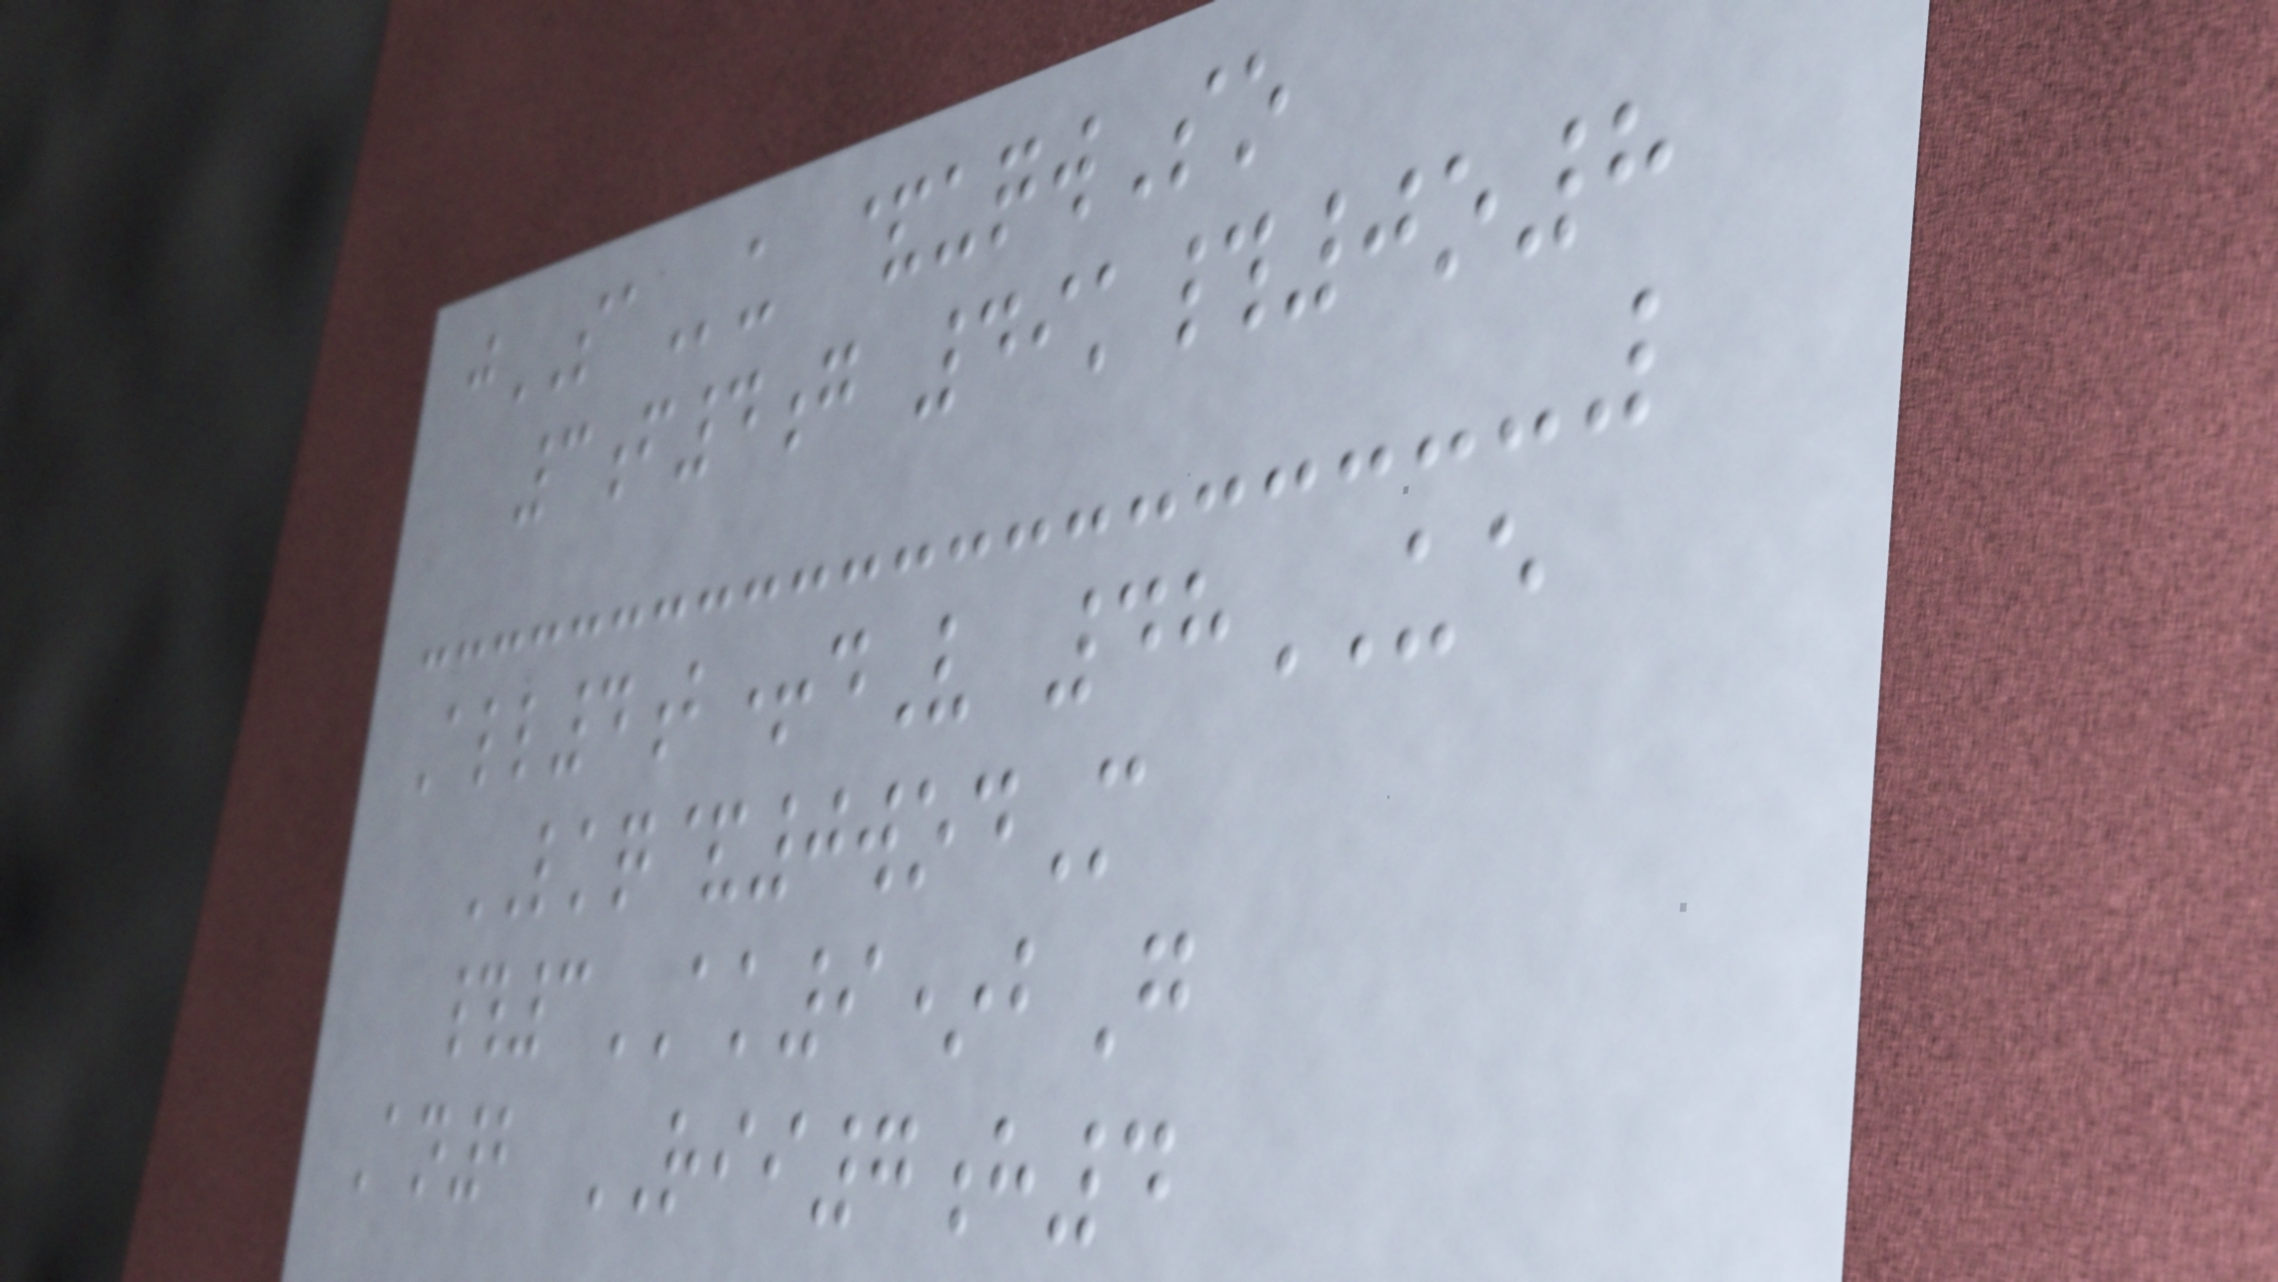jSAu &uqwSo
3f4g 49k#0o8
All4b+dV 48UE
LKQ&0wodM
#3AK9*bG
An2 RII7h4
